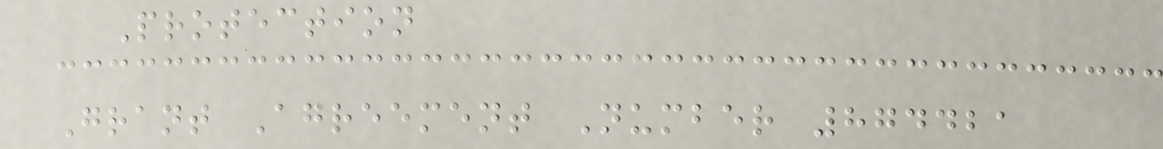Protection
Grant Agreement Number 874421
